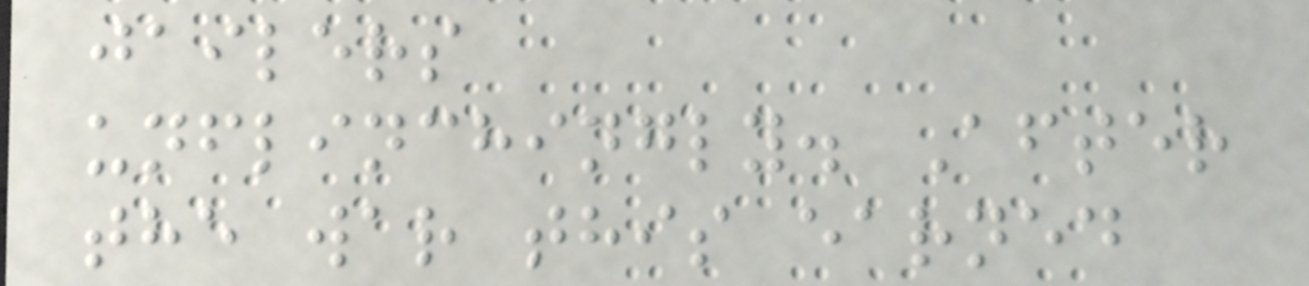jailers
unflinchingly. After
the war this earned
